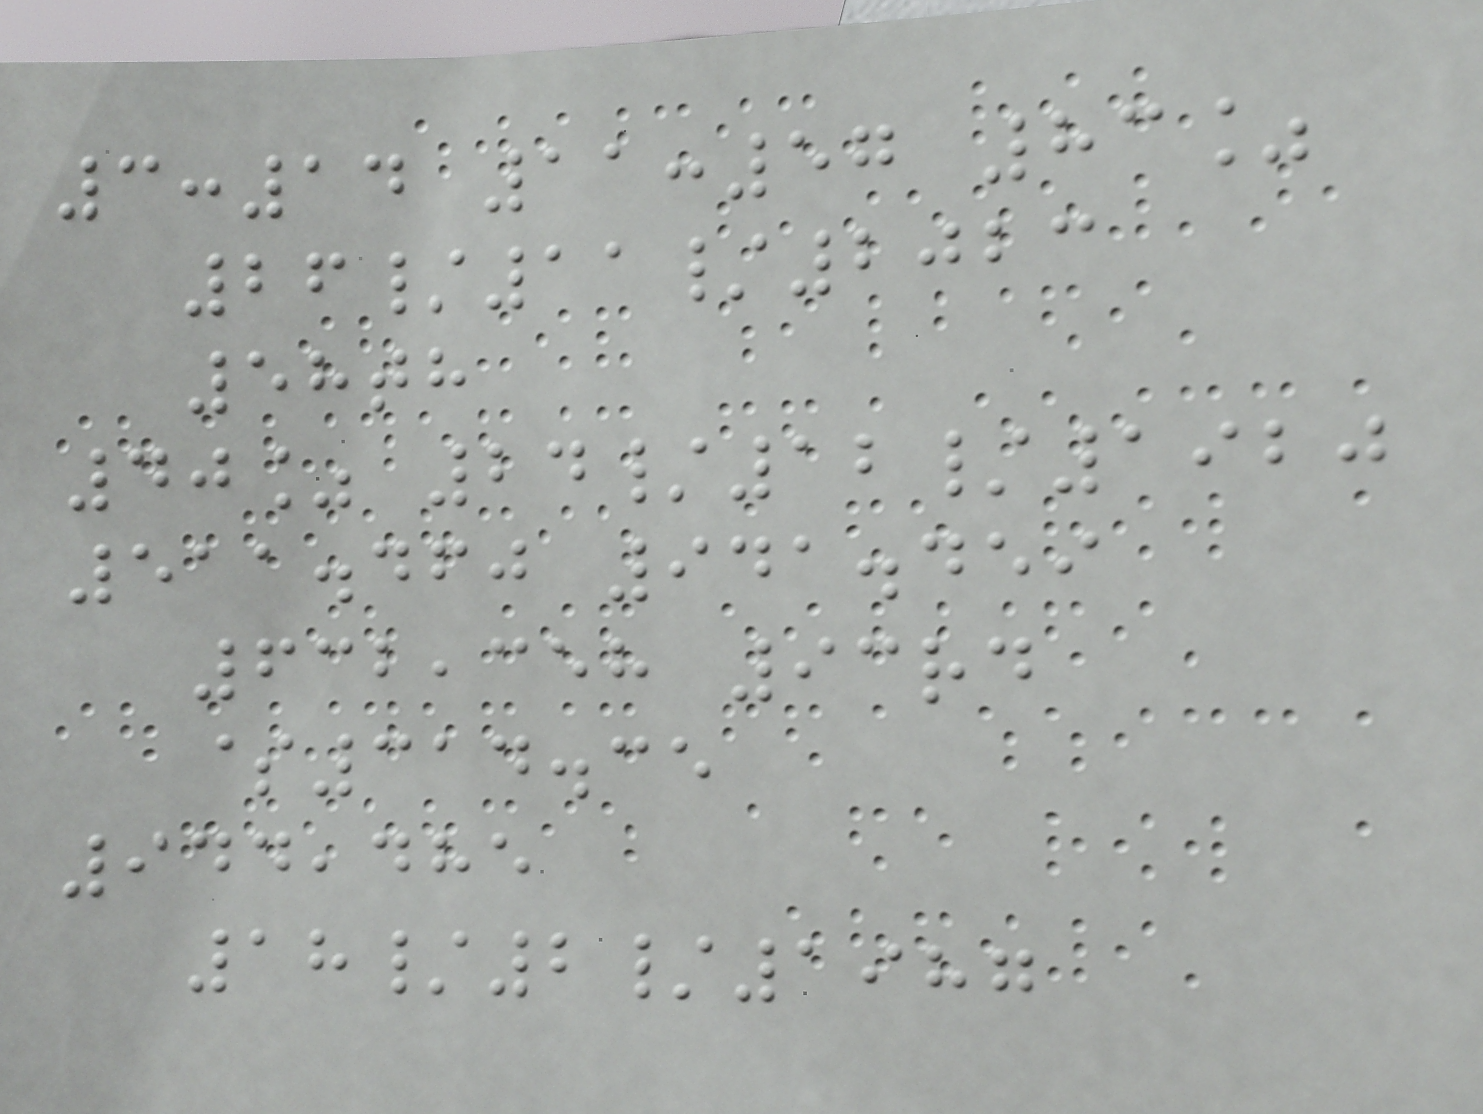3:14 11:57 83%
26/11/2023
58th
40% 24/12/1920
511.460 941.459
632,358 93rd
$314.35
944,485
18/2/1987
